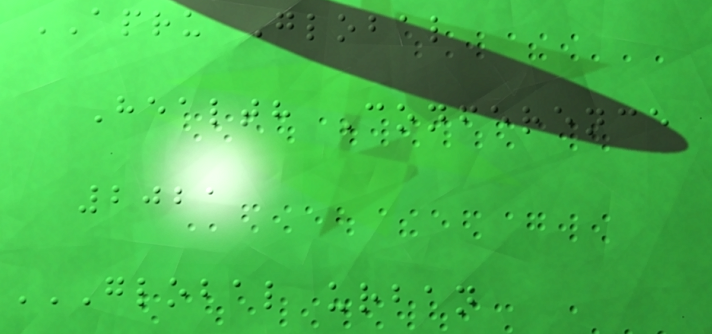APRU Global
Health Conference
2021
GLOBAL URBAN
